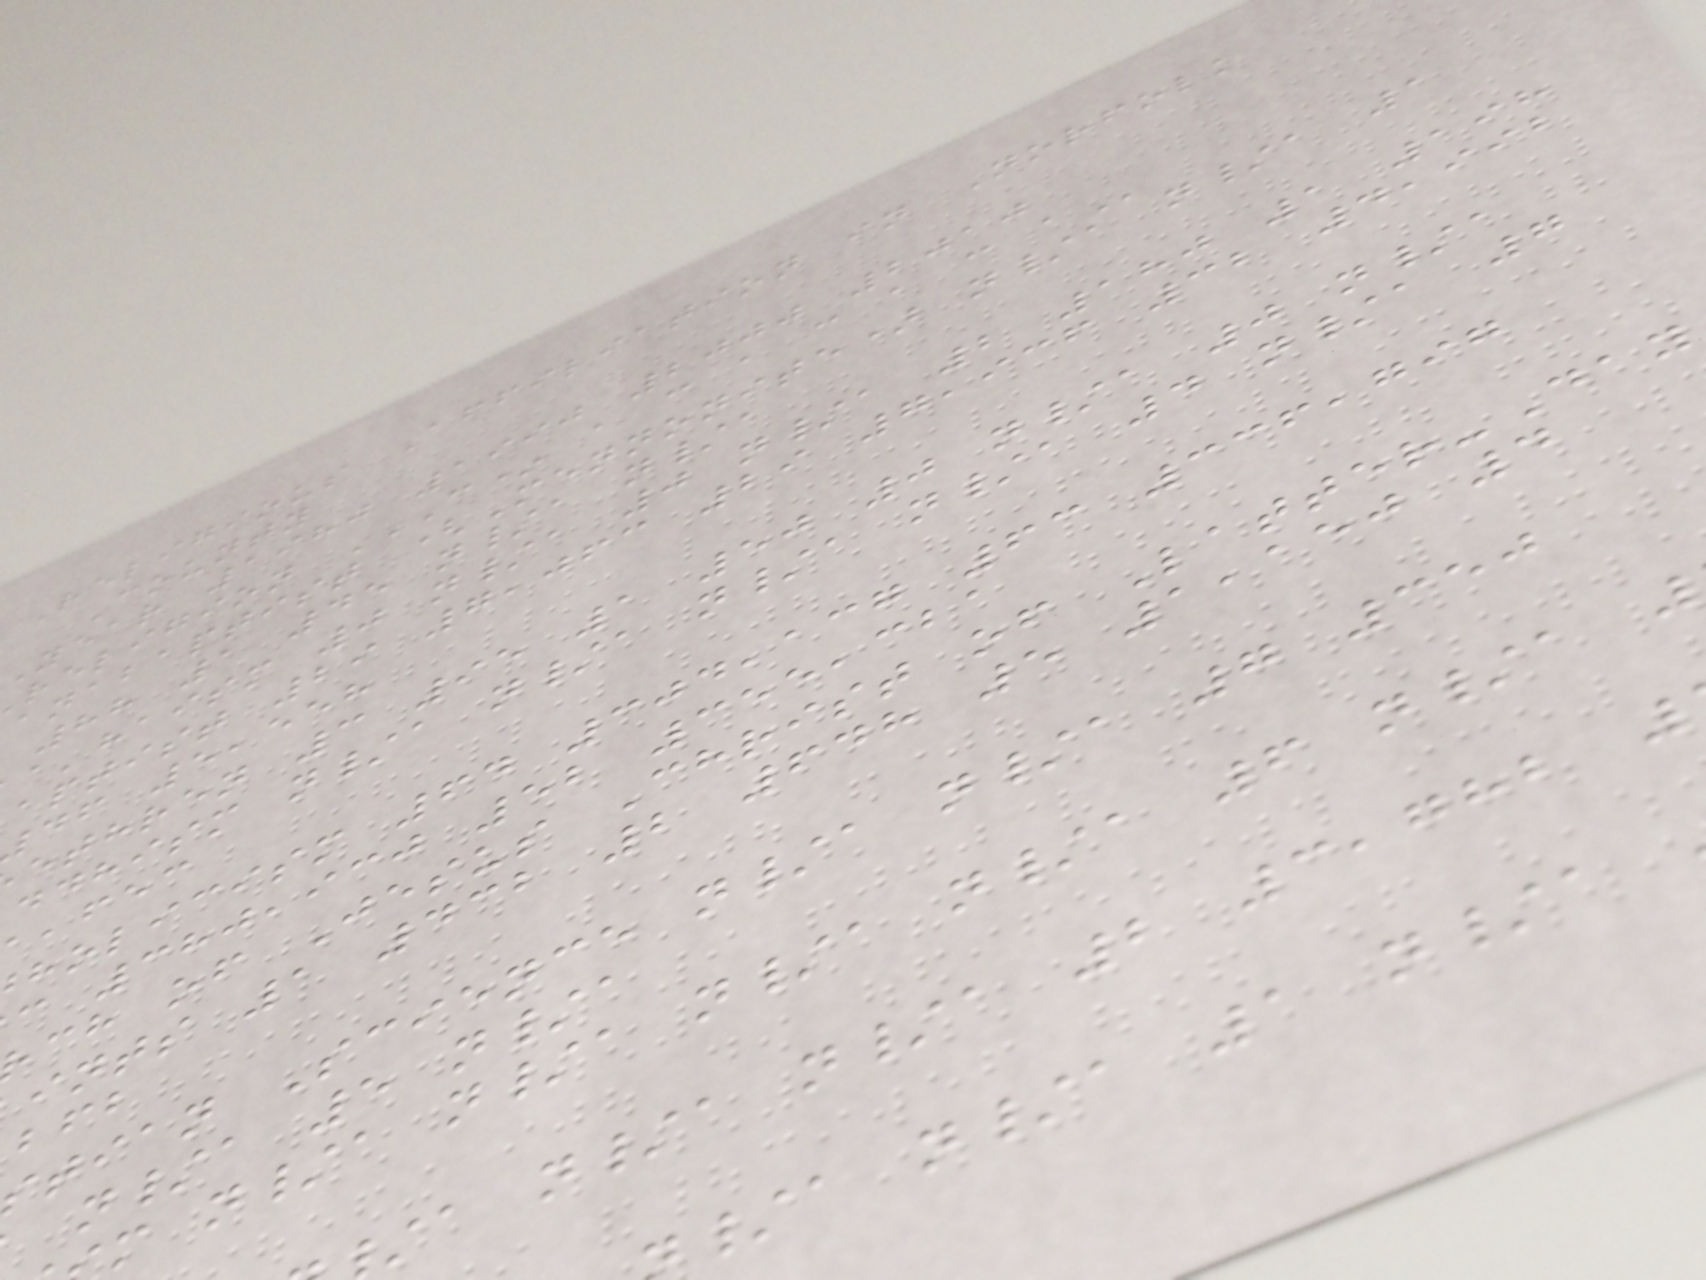Religious Affiliation in Norfolk
County
Year 1980 1990 2000 2010
religion C* A C A C A C A
anabaptist (Mennonite) n/a n/a 1
88 1 45 n/a n/a
a'haism 0 n/a 0 n/a 2 180 1 198
aptist 29 7,063 29 7,936 32 4,992
df 5,558
ethren 3 95 1 50 0 n/a 0 n/a
ddhism n/a n/a n/a n/a 4 n/a 7
,fec
holicism 64 304,137 63 336,797
c 380,930 52 355,321
ch of Jesus Christ of Latter-Day
ints 1 432 2 648 5 1,150 4
tian Science n/a n/a 7 350
n/a 5 n/a
m n/a n/a n/a n/a 6 n/a
a n/a n/a 2 3,782
/a n/a 1 n/a
